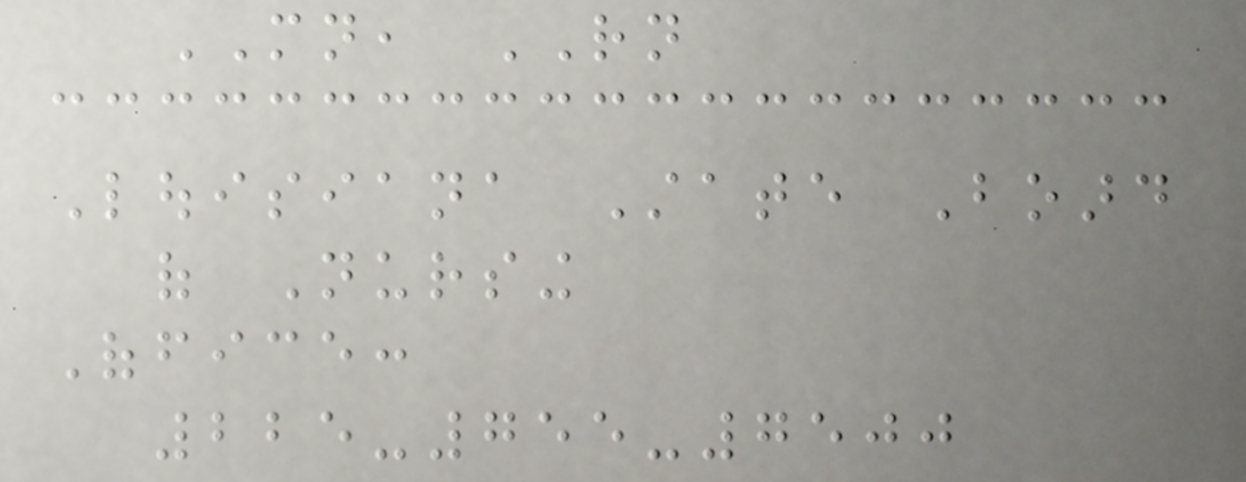MN, RN
Louisiana State Board
of Nursing
Office:
225-755-7500
